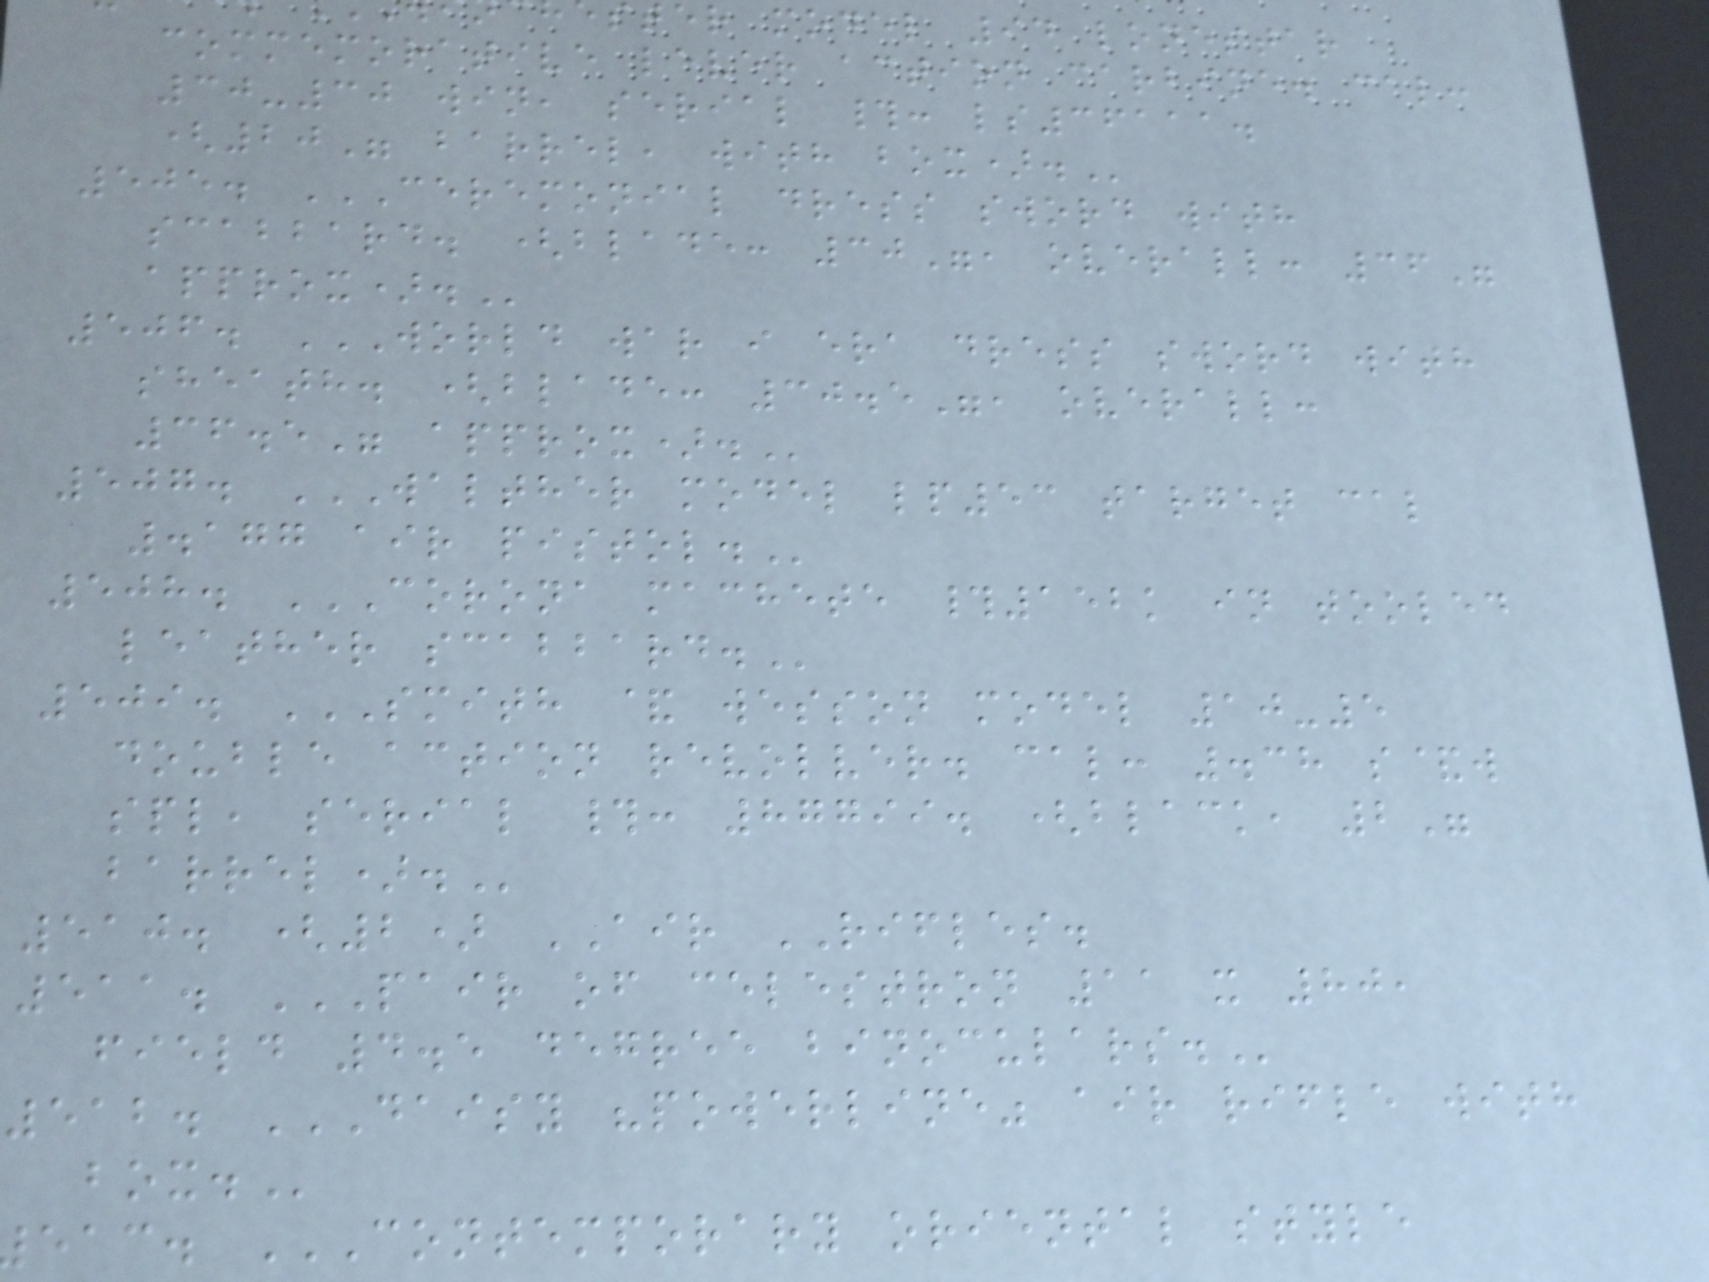ter model 94 lonestar
commemorative lever action carbine. cal:
30-30 win, serial #: ls36111.
(20" barrel, with
505. CEREMONIAL DRESS SWORD WITH
scabbard. (blade: 30", overall: 36"
506. WORLD WAR I ERA DRESS SWORD WITH
sheath. (blade: 30.5", overall:
36.5"
507. WALTHER MODEL LP53 TARGET CAL
.177 air
508. CORONA MACHETE #152K IN TOOLED
leather
509. SMITH & WESSON MODEL 10-5
double action revolver. cal: .38 s&w
spl, serial #: 87799. (black, 2"
510. (2) AIR RIFLES.
511. PAIR OF CELESTRON 11 X 80,
field 4.5 degree
512. DAISY "POWERLINE" AIR RIFLE WITH
